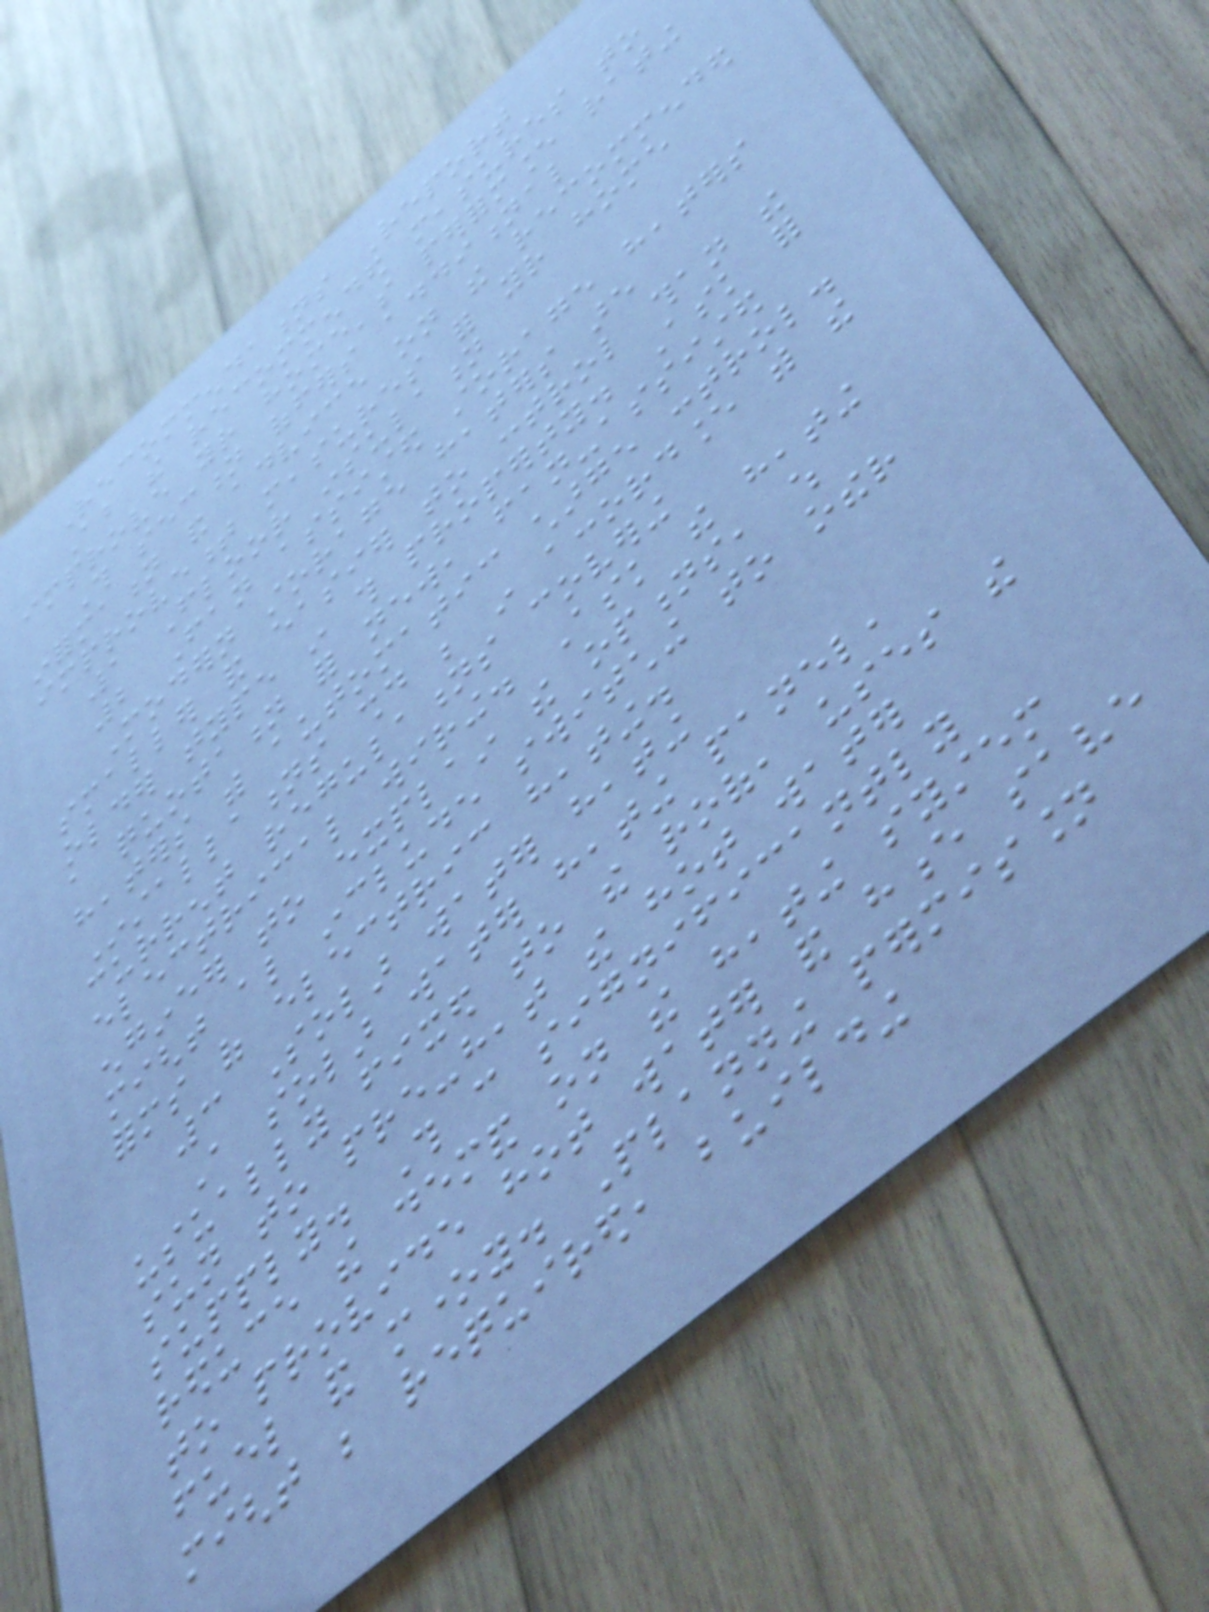Recommendations Report
About the recommended measures to
improve your home's performance rating
This section offers additional
information and advice on the recommended
improvement measures for your home
1 Floor insulation
2 Fan assisted storage heaters
Modern storage heaters are
smaller and easier to control than the
older type in this property. Ask for
a quotation for new, fan-assisted
heaters with automatic charge control.
Installations should be in accordance with the
current regulations covering
electrical wiring. Ask the heating
engineer to explain the options, which
might also include switching to other
forms of electric heating.
3 Solar water heating
A solar water heating panel,
usually fixed to the roof, uses the
sun to pre-heat the hot water
supply. This can significantly
reduce the demand on the heating system
to provide hot water and hence save
fuel and money. Planning permission
might be required, building
